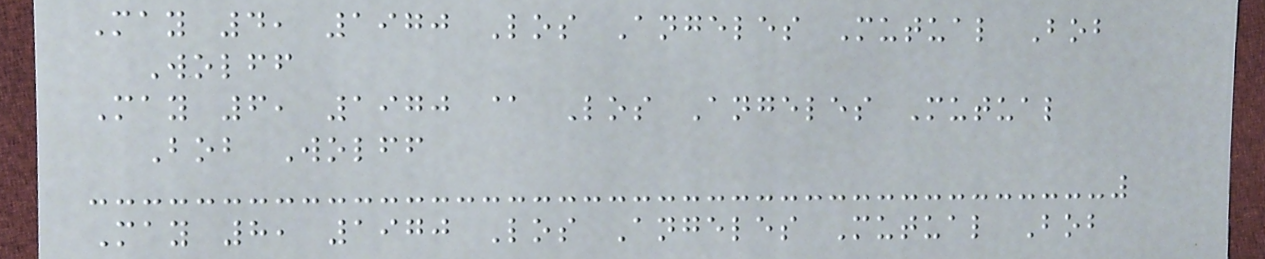May 4, 1970 Los Angeles Mutual Bob
Wolff
May 6, 1970 @ Los Angeles Mutual
Bob Wolff
May 8, 1970 Los Angeles Mutual Bob
